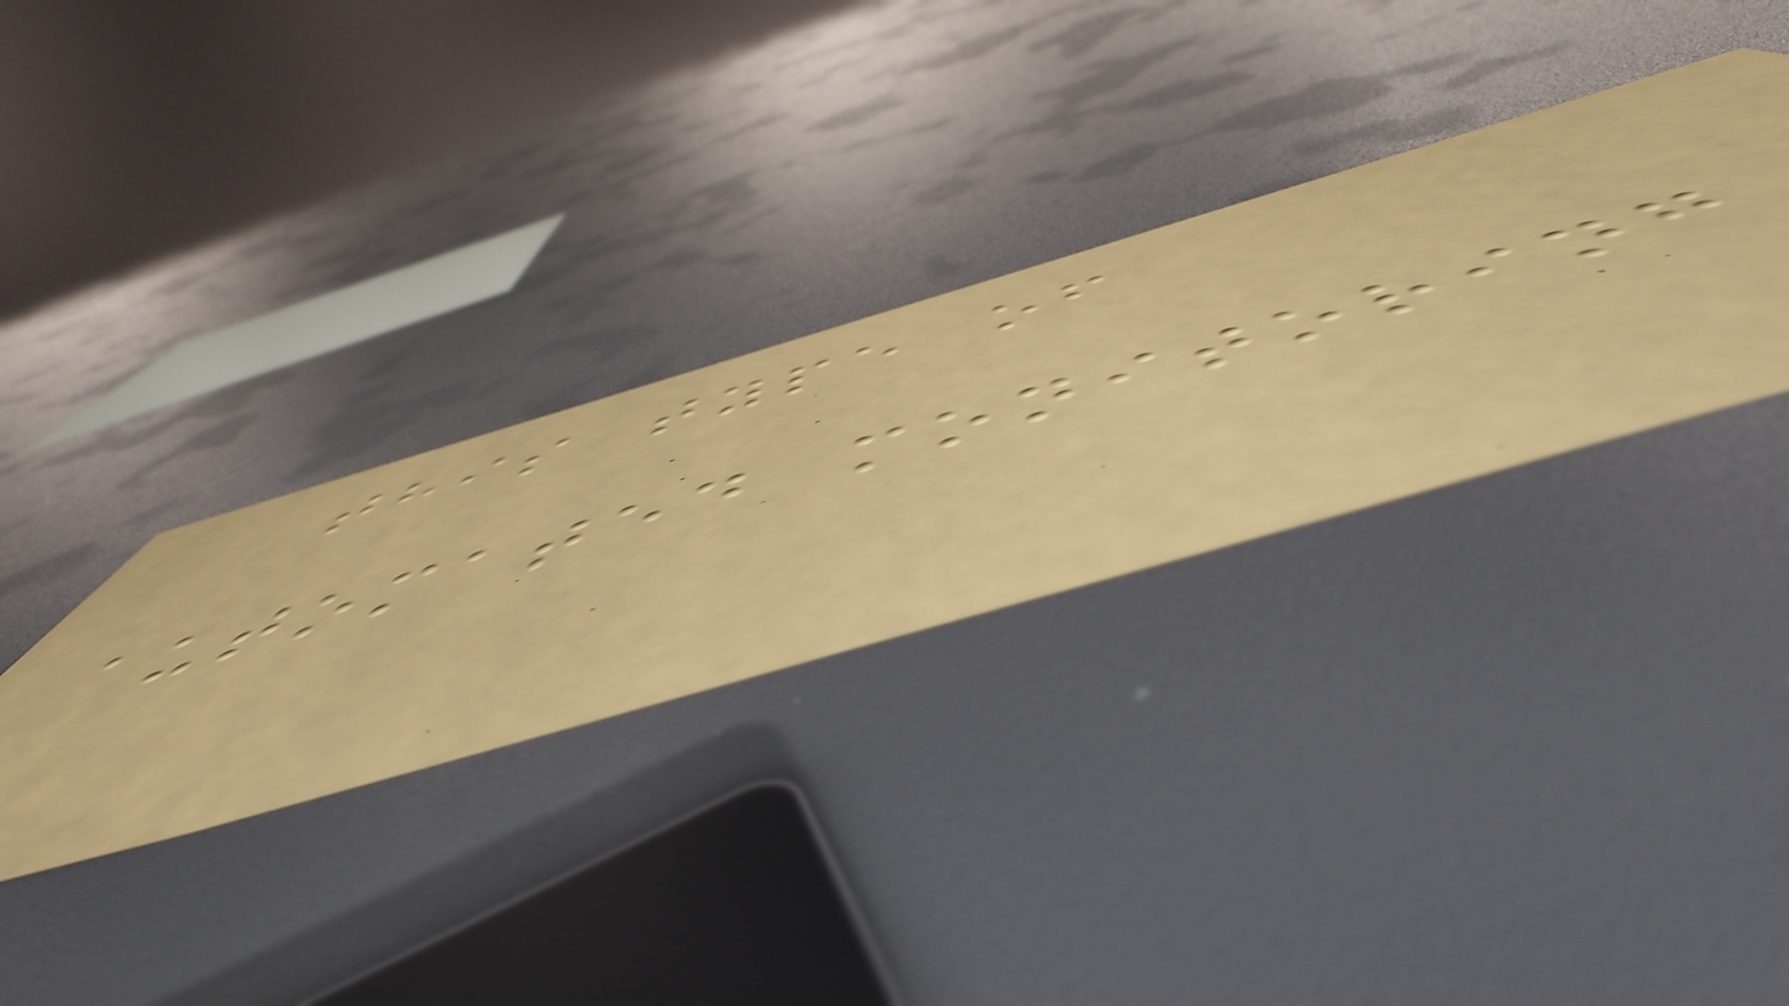this type of
automated monitoring
